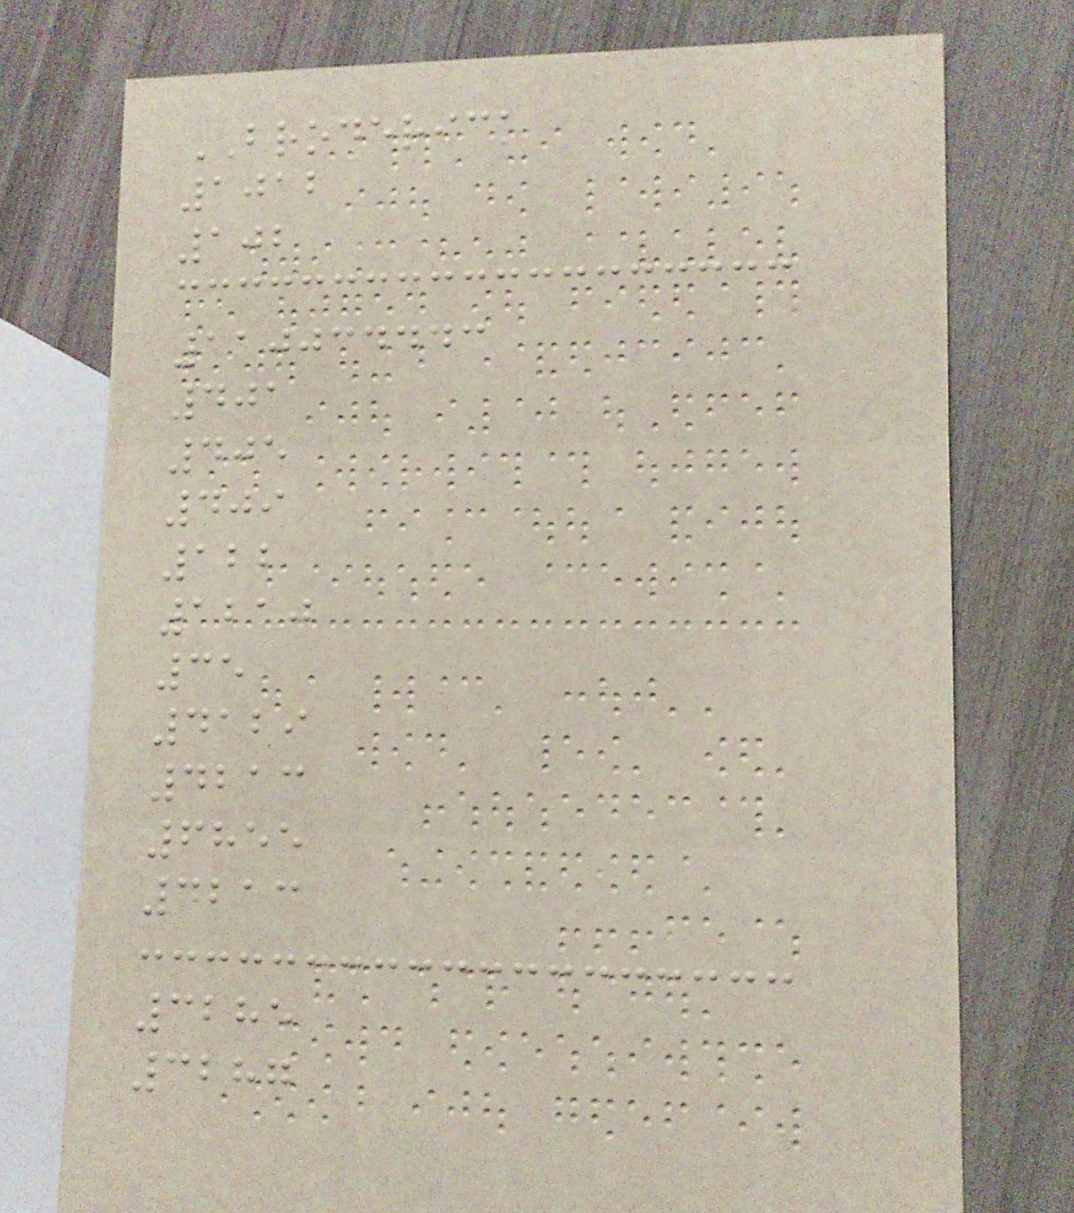BRODERICK
1012
102
110034443
401
405
409
122
1210
35
4129
4213
6855
4213
3285
3287
